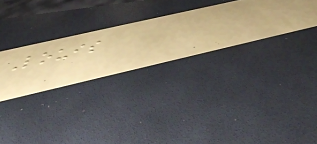Louis
